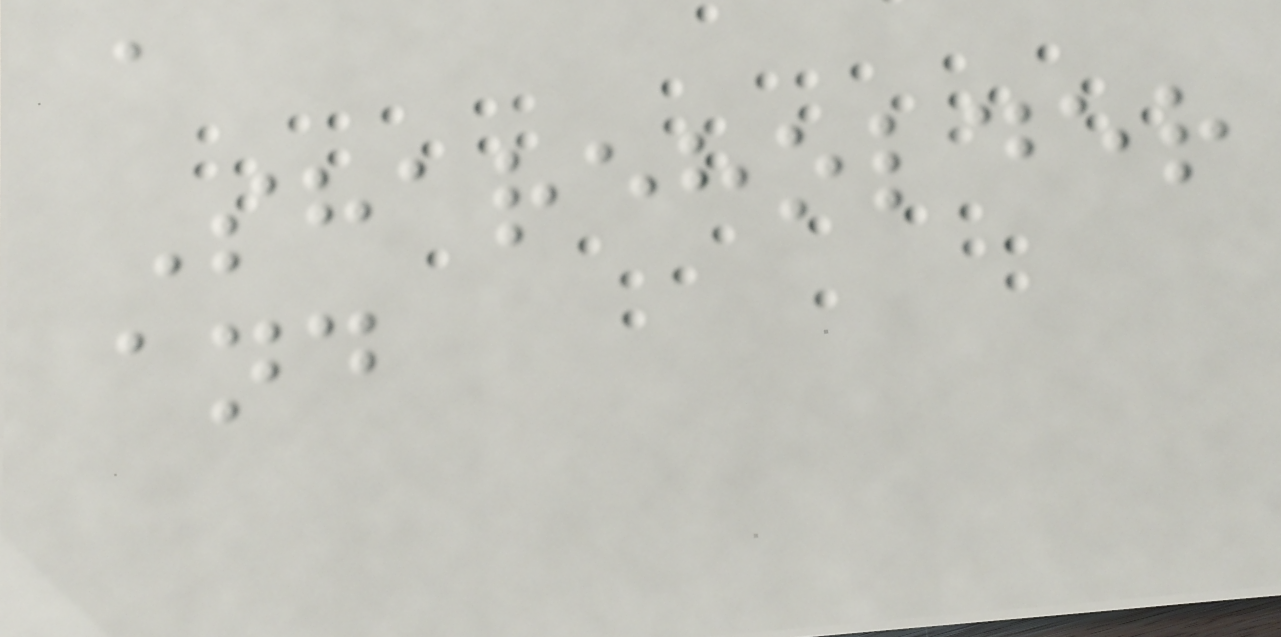a
Shareholder
and
